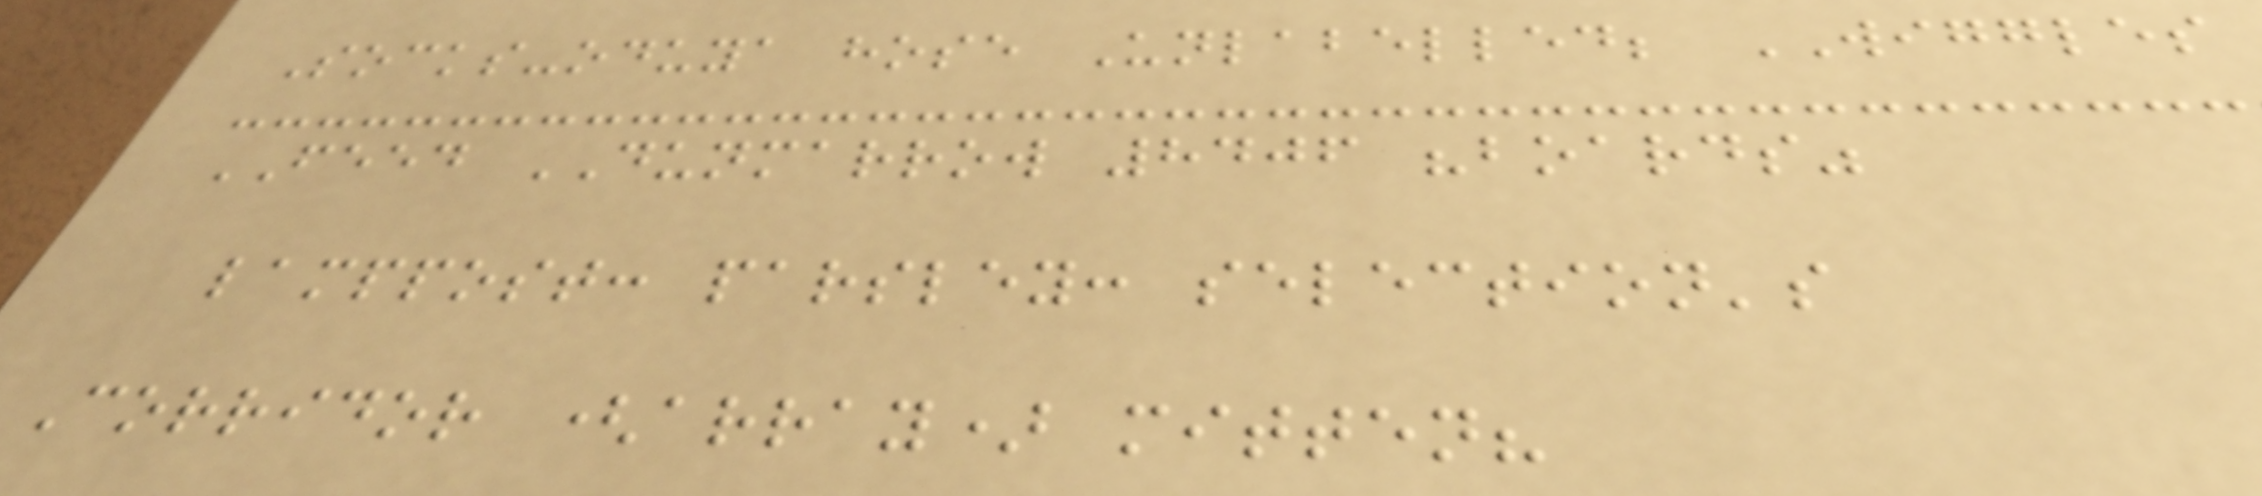Socks-oduya hose Unlabelled; WIGGLES
FEED DUNMARROW 8406 "boards"
lamppost: parsley: selection's
Corridor (array) mitten?
